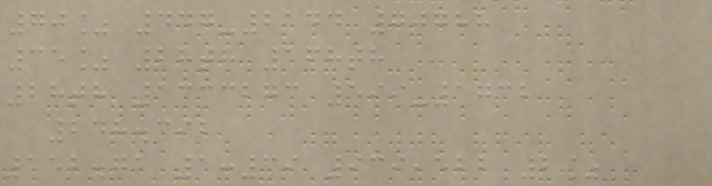70% 447-2144 70788
35% 28th 168th
28th 1333273 599-1732
248.392
152.71 1:39 939,522 2%
